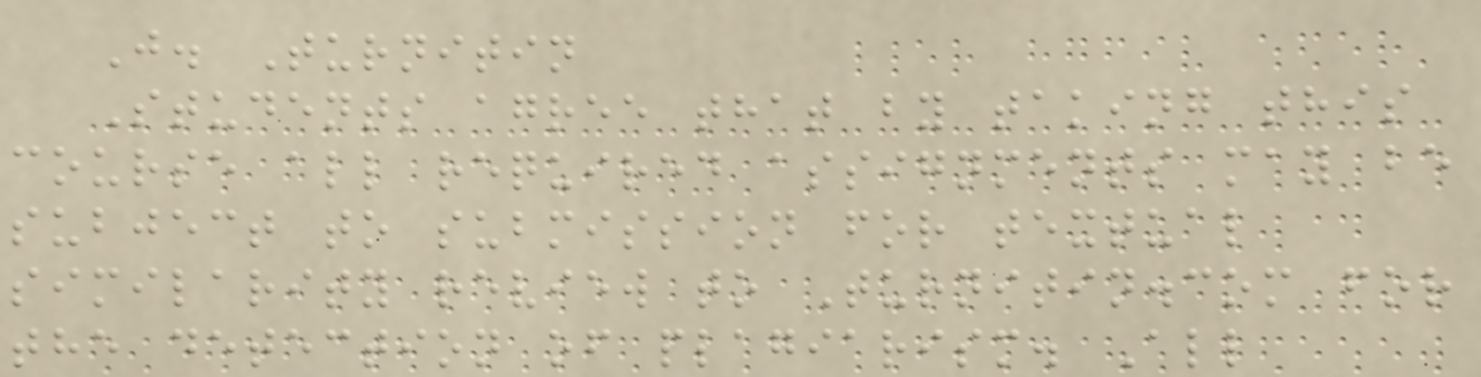J. Turnitin
Students agree that by taking this
course all required assignments may be
subject to submission for textual
similarity review to Turnitin.com for
the detection of plagiarism. All
